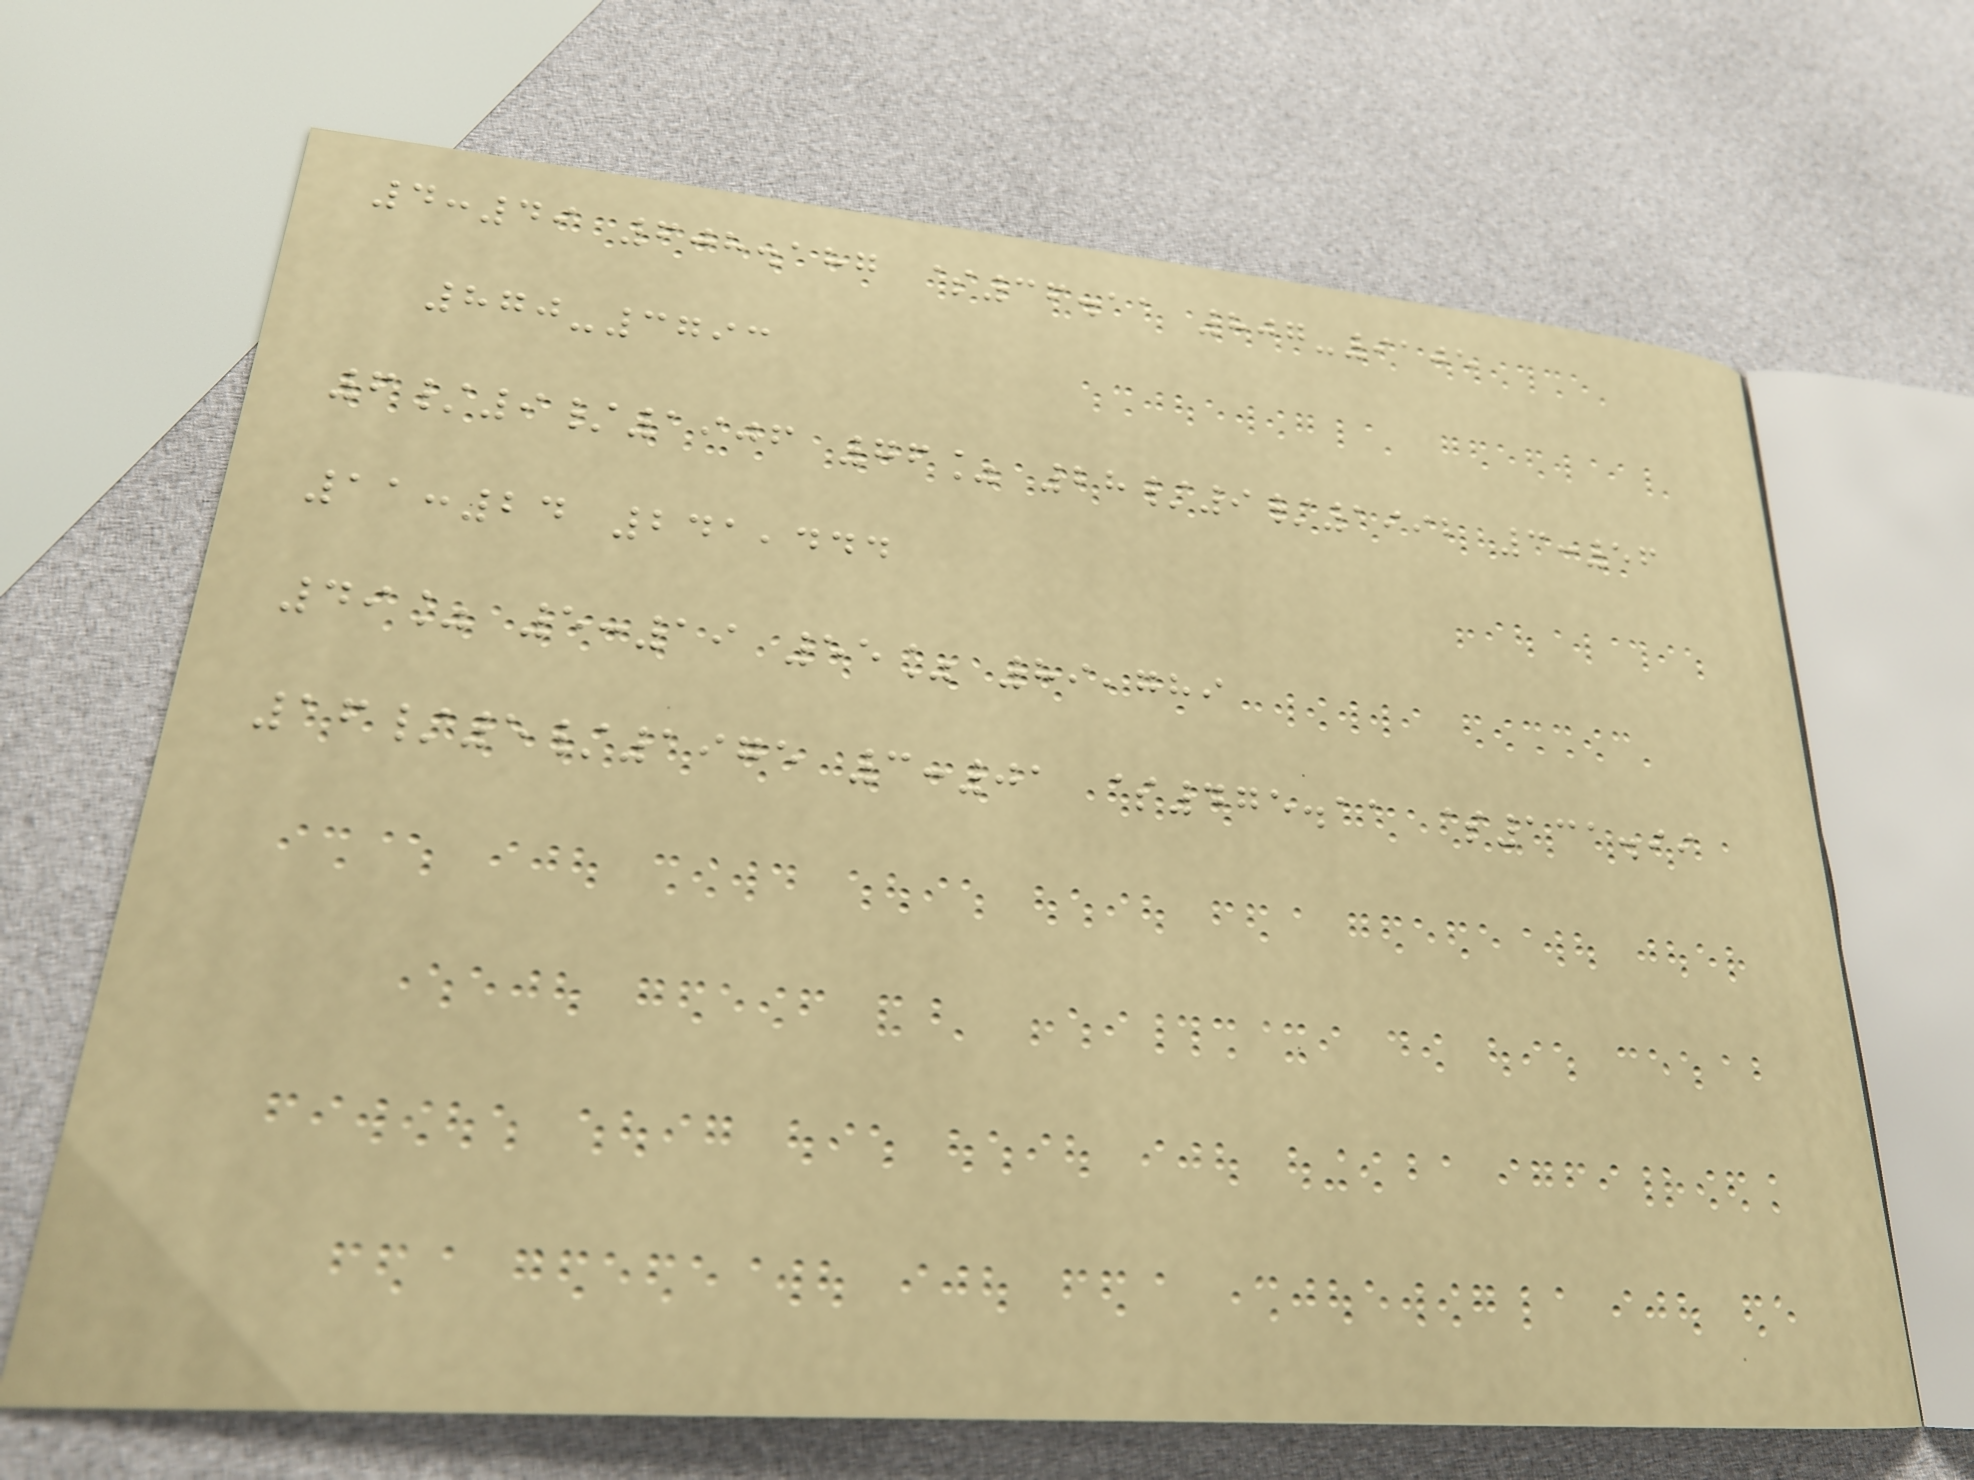4:49 608.187 $36.11 807-9105
870-3793
6/9/1906 76% 28/9/1992 3:56
11:24 241,444
49% 5:19 55% 89,789
16/5/1975 3:01 $475.11 $131.99
